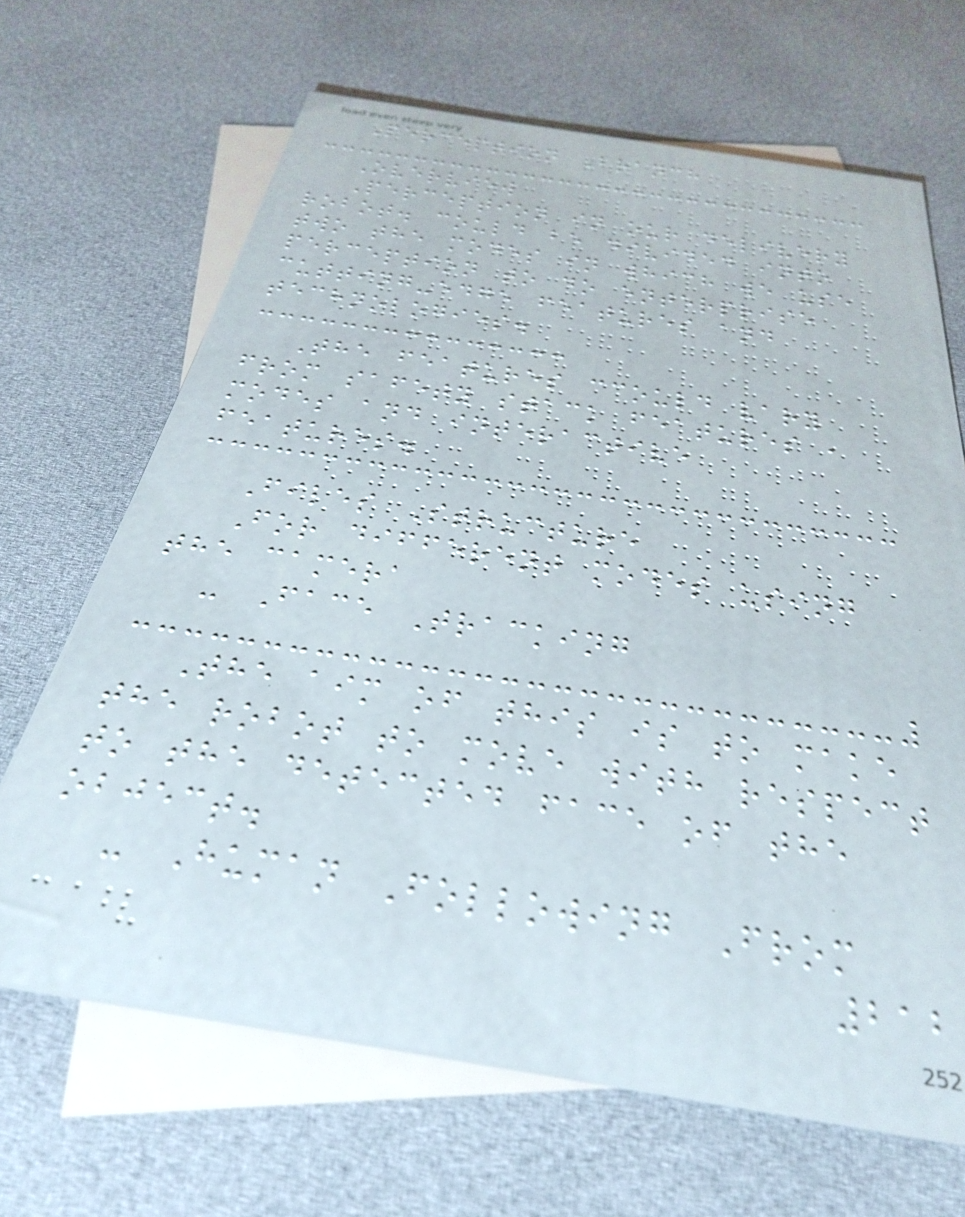Perception Branch
Overview
Perception in our delivery
robot. could be divided into
two the modes in which we use
perception to do enterprise
cutting-edge features and
technologies.
The features ccould vary
from safety stack features ,
modes and interactive
features.
Files Structure
For different modes using
the camera
- Face Tracking
The aim of this is to make
the robot to move with respect
to the detected face of the
object.
- Human Following From
212
